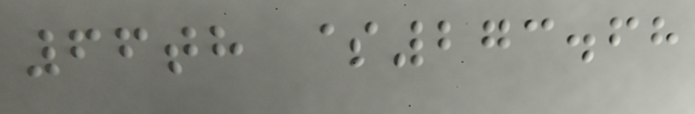66th $273.68
